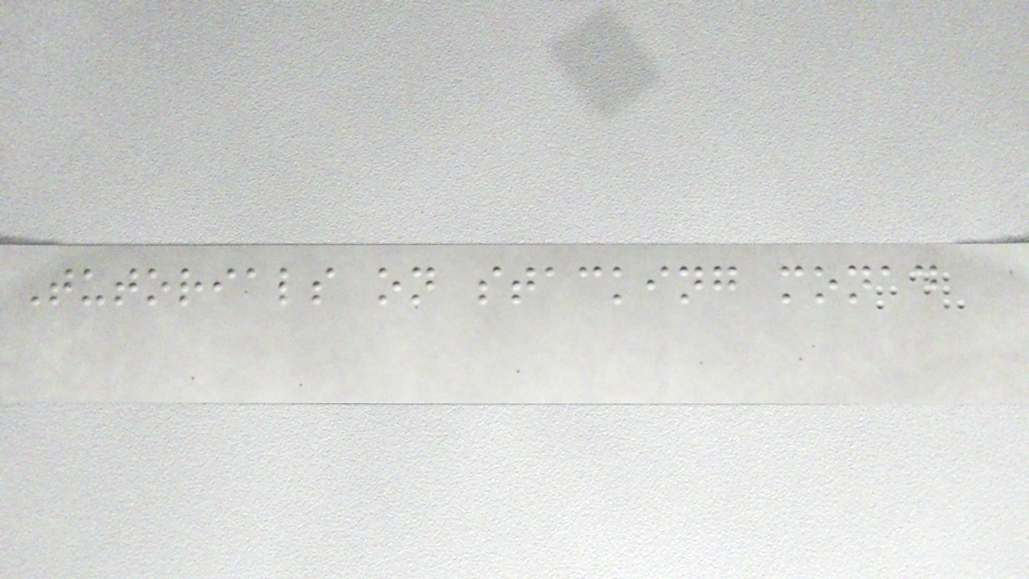Tutorials on stacking monad
